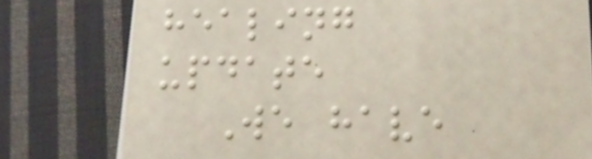healing
update
We have
